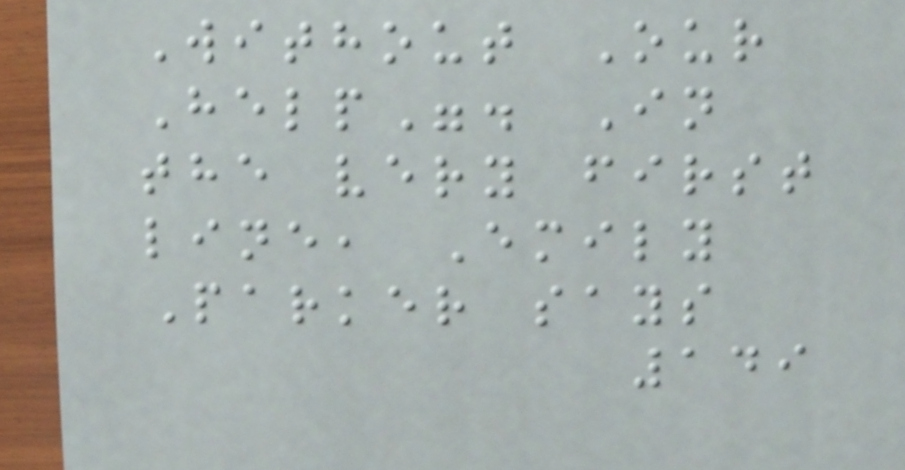Without Our
Help". In
the very first
line, Emily
Parker says
149
